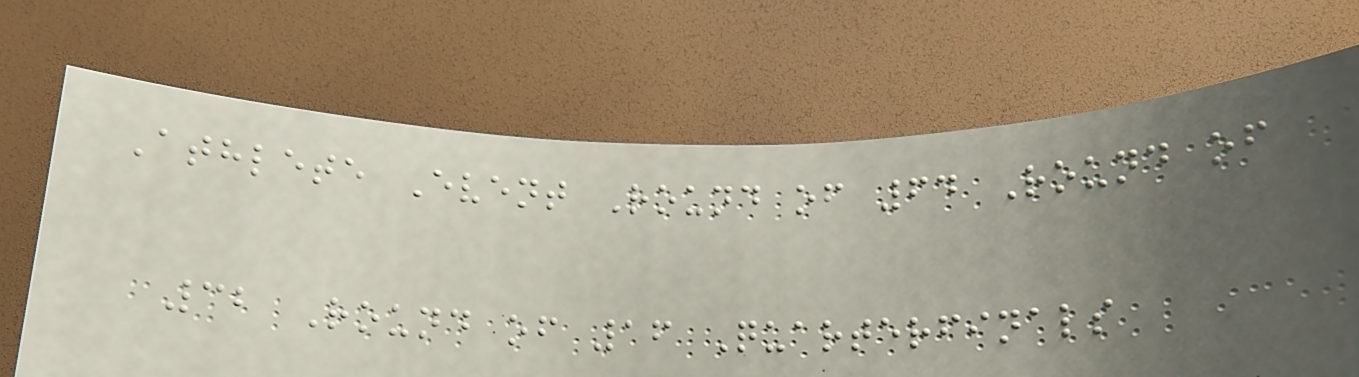Athlete Event Round of 64 Round of
32 Round of 16 Quarterfinals
